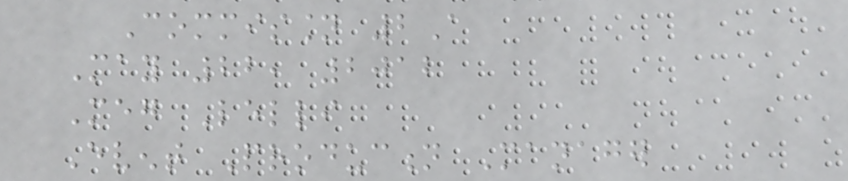Commission 2A
May 22, 2012
Meg Lelli
Event Production Manager
